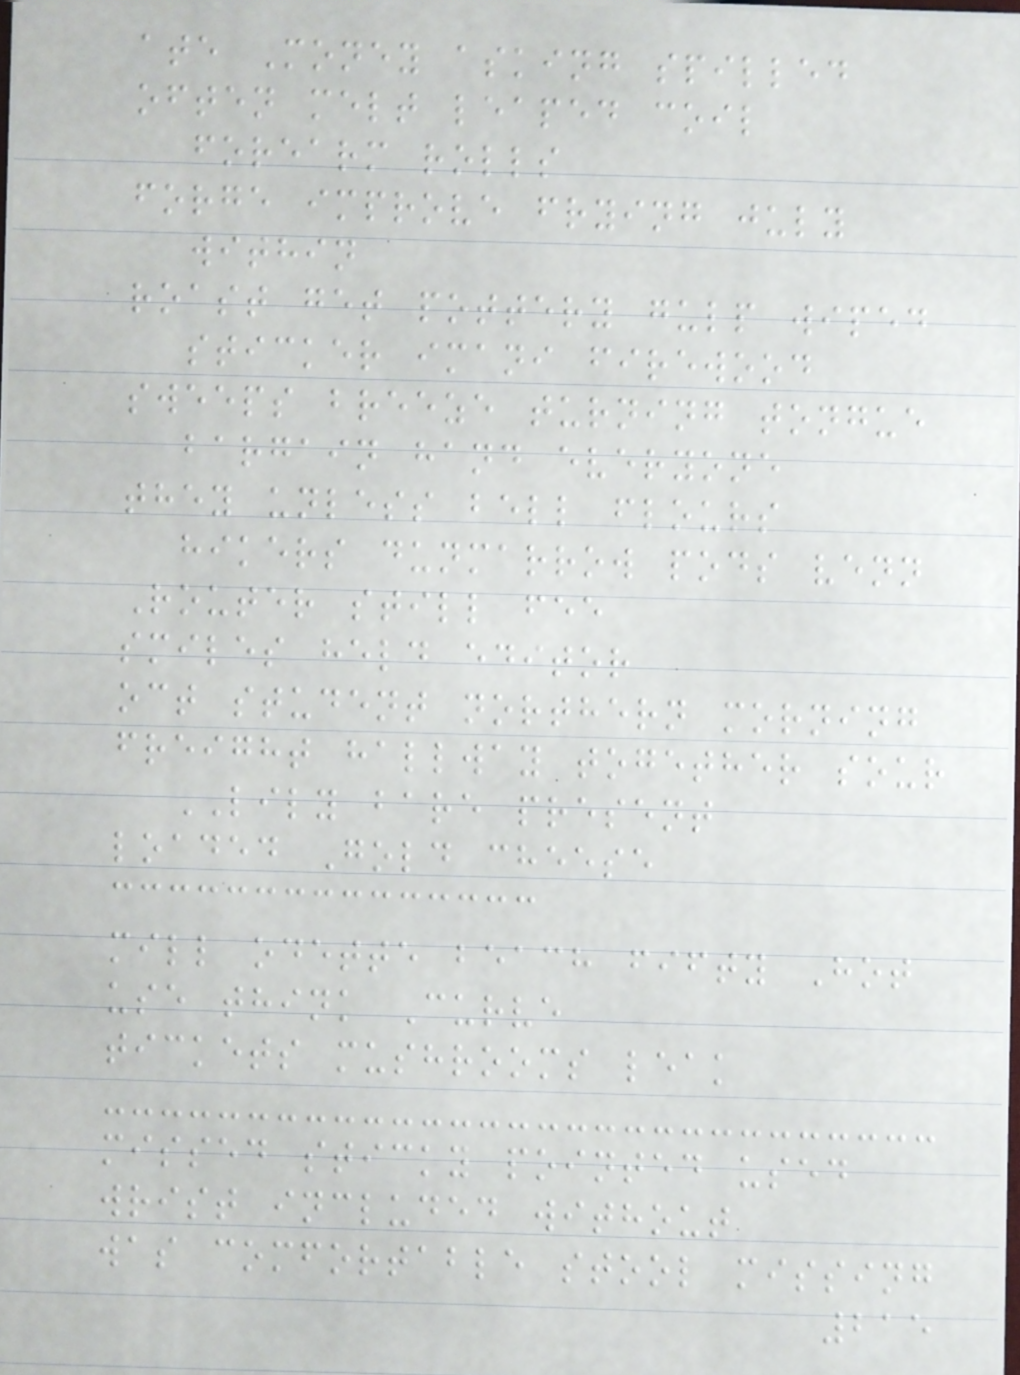ate Money asking spilled
often melt leaped coil
forearm rolls
forge improve frying july
within
roast get pottery gulp wiped
sticker imani firewood
sweeps breeze turning tongue
bargain hand everyone
they unless bell flours
hikers dunmarrow pods venn
Router still fee
smiles held editor
oct student northern morning
freight hallway together sour
LILY bare present
loaded Gold cheese
mill odette beach fifty Hot
use think Curve
tickets mushrooms leak
missed sticky pointed used
wrist included without
was comfortable stool missing
215
